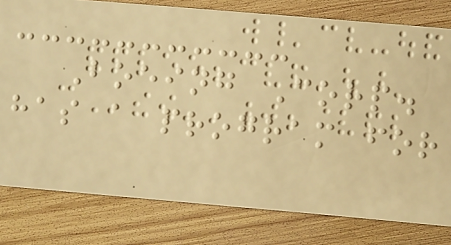Boeing Corp.
has a program for
